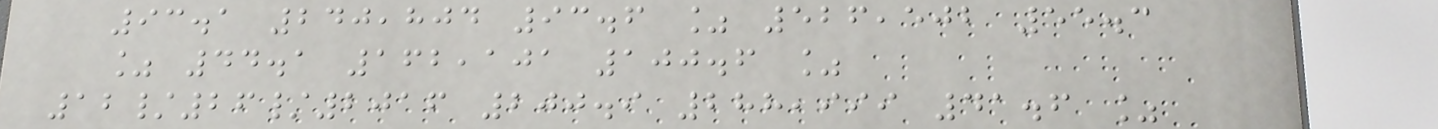93.1 240,804 93.6 % 526,502 55.3
% 44.1 162,101 100.6 %
12/26/2016 200.9 288,999 41.6 %
